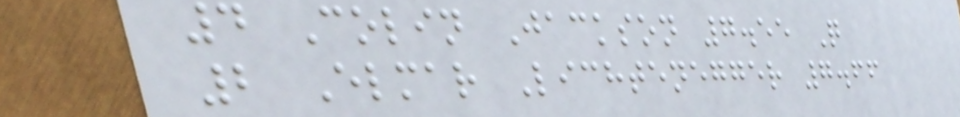4 Colin Jackson 7.55 Q
2 Elmar Lichtenegger 7.66
